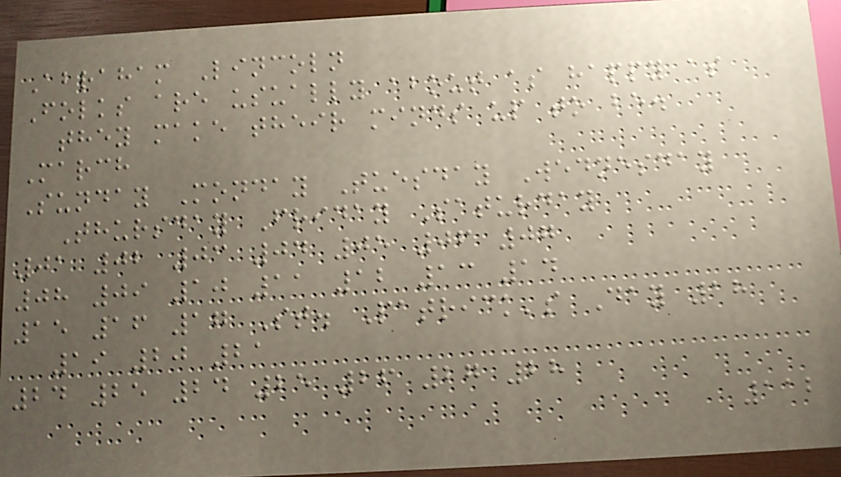Abraham Lincoln
Folks are usually about as happy as
they make their minds up to be.
March
Sunday Monday Tuesday Wednesday
Thursday Friday Saturday
01 02 03 04 05 06 07
08 09 10 11 12 13 14
15 16 17 St. Patrick's Day 18
19 20 21
24 25 24 25 26 27 28
112
